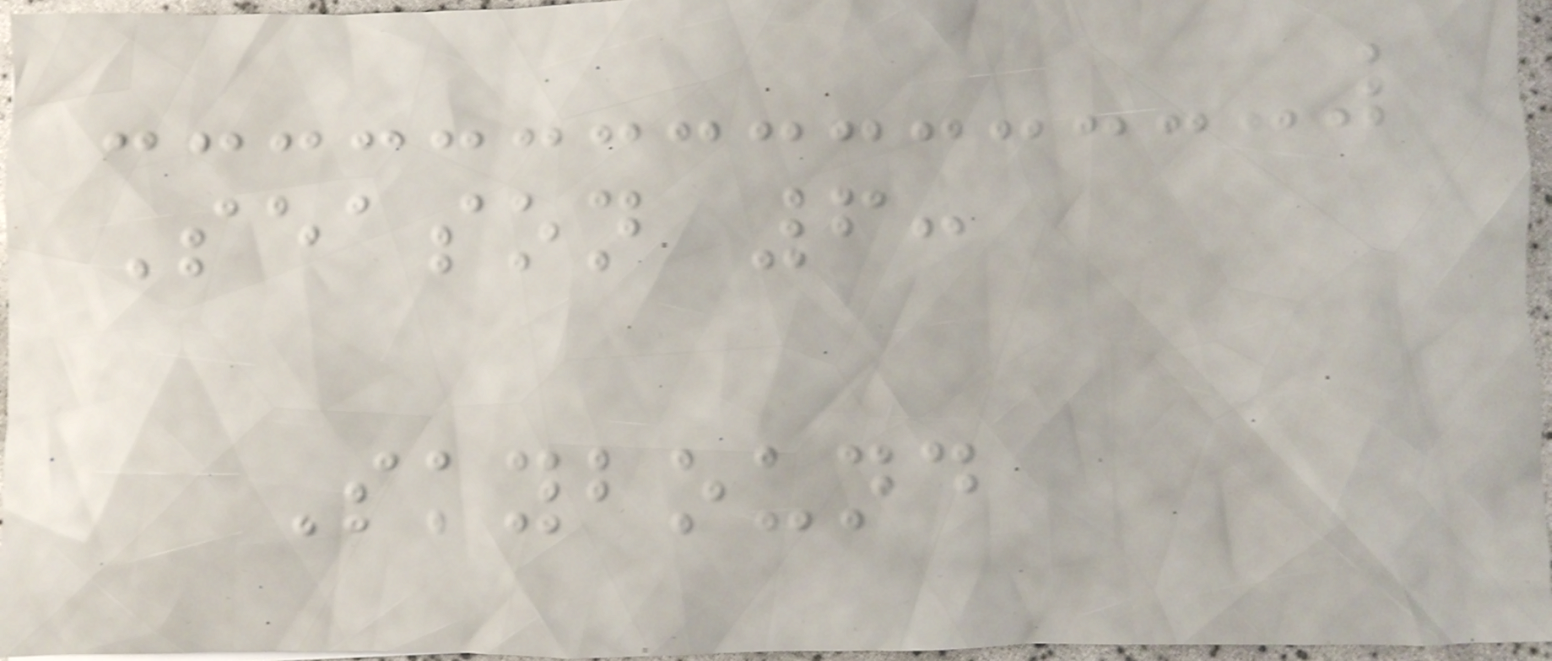Season 6:
Skybound
